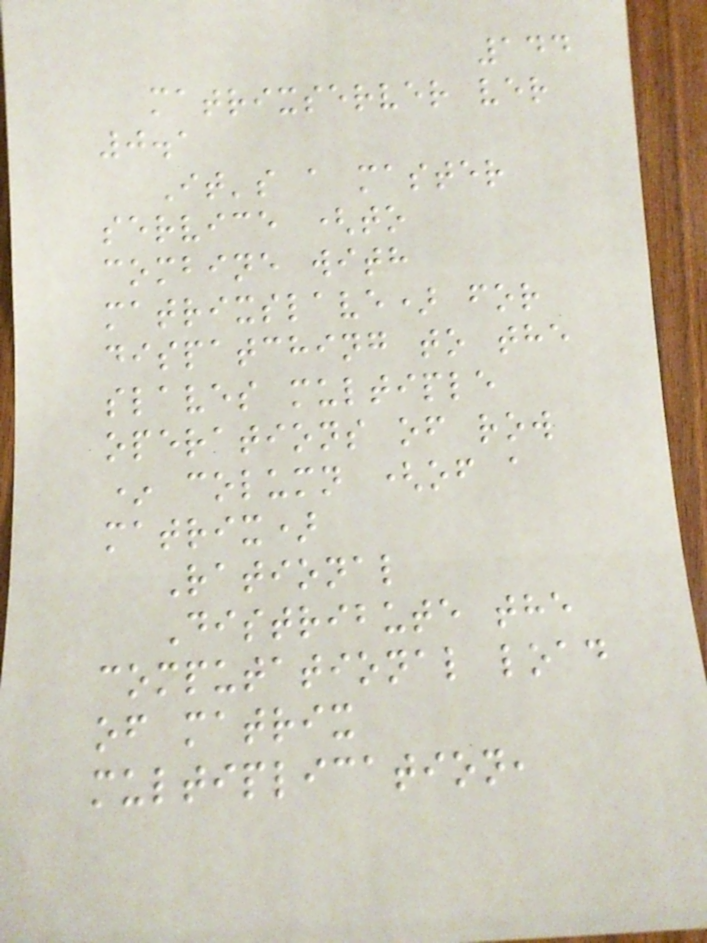144
matrixserver ver
0.1
It's a master
service (to
combine with
matrixslave) for
dispatching to the
slaves multiple
operations of row
* column (of a
matrix)
Rational
Distribute the
computational load
of matrix
multiplication,
